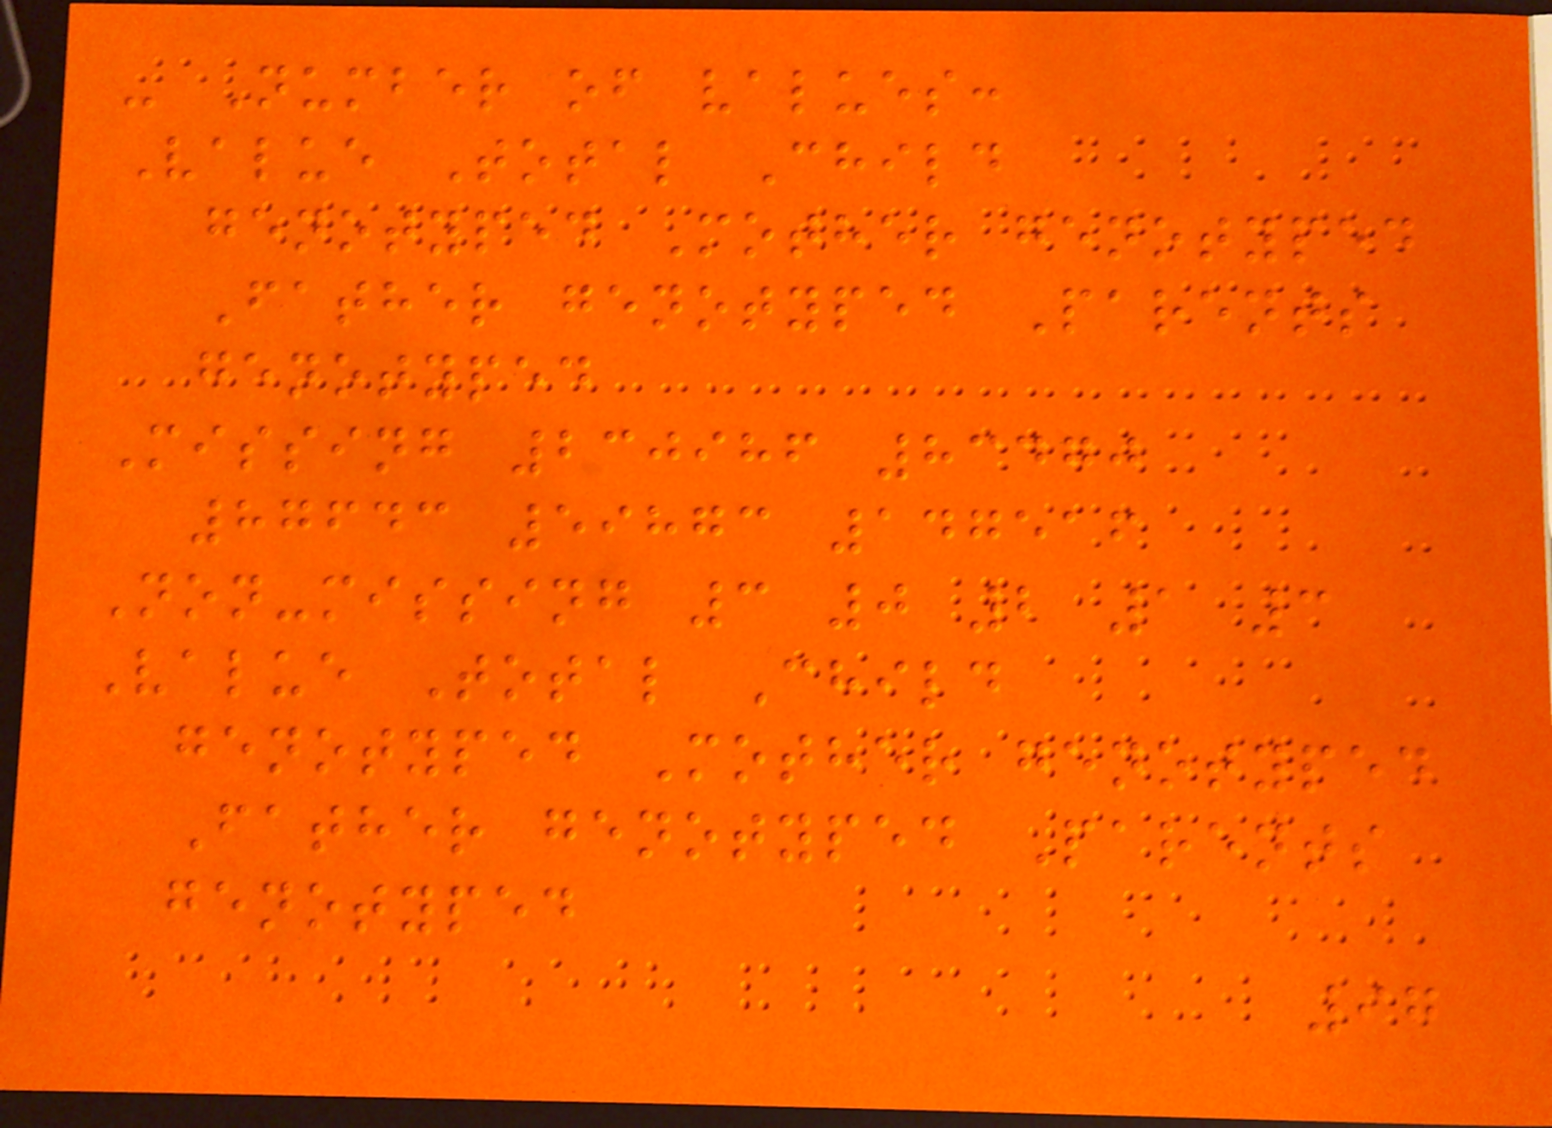- Number of values:
Value Total Child
genotyped Mother genotyped
Father genotyped Parents
genotyped
Missing 230986 83470
87643 59873 147516
Non-missing 3 0 2 1 3
Value Total Child
genotyped Mother genotyped
Father genotyped Parents
genotyped
97
